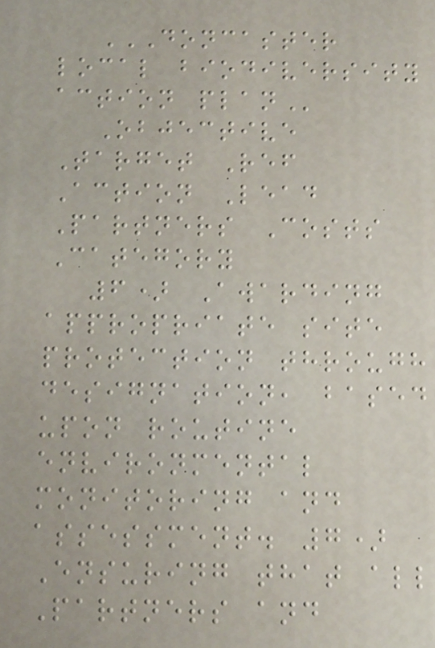DONCASTER
LOCAL BIODIVERSITY
ACTION PLAN
Objective
Target Ref
Action Lead
Partners Costs
Category
6) Awarding
appropriate site
protection through
designation, based
upon routine
environmental
monitoring and
assessment. 7)
Ensuring that all
Partners and
